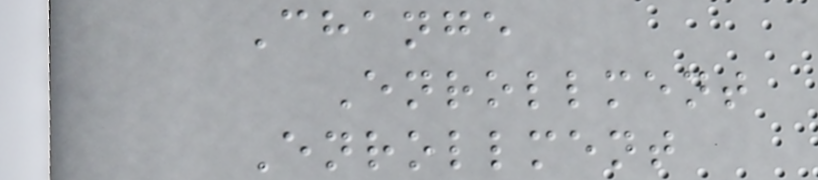Change
Enrollment
Enrollment
